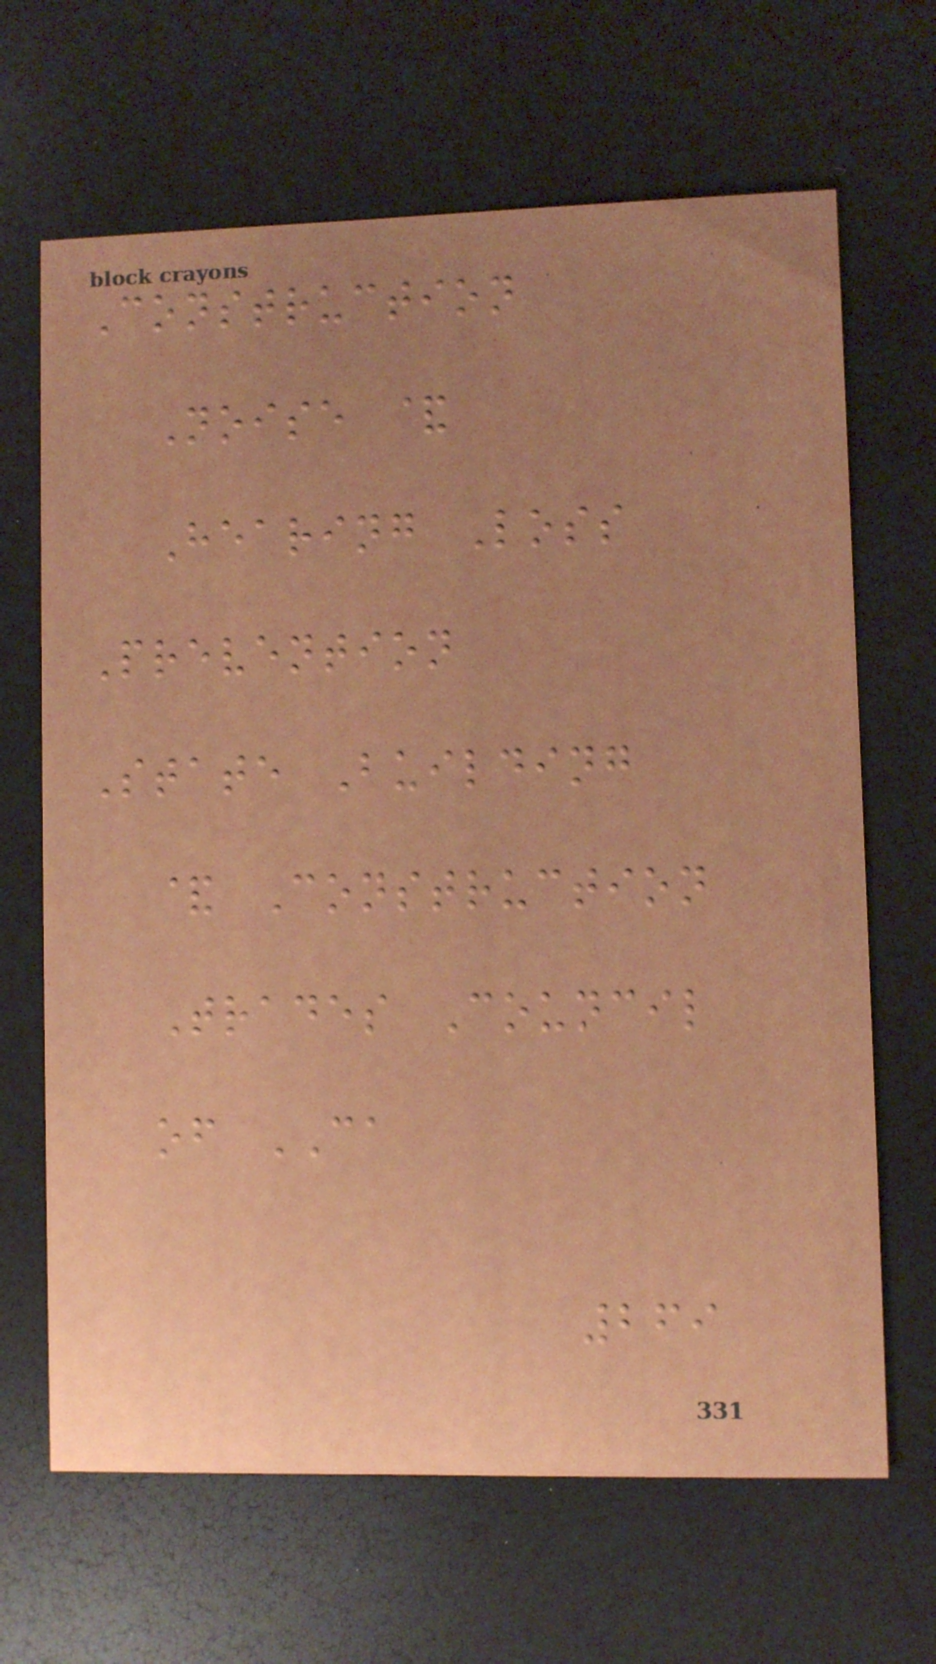Construction
Noise &
Hearing Loss
Prevention
State Building
& Construction
Trades Council
of CA
269
